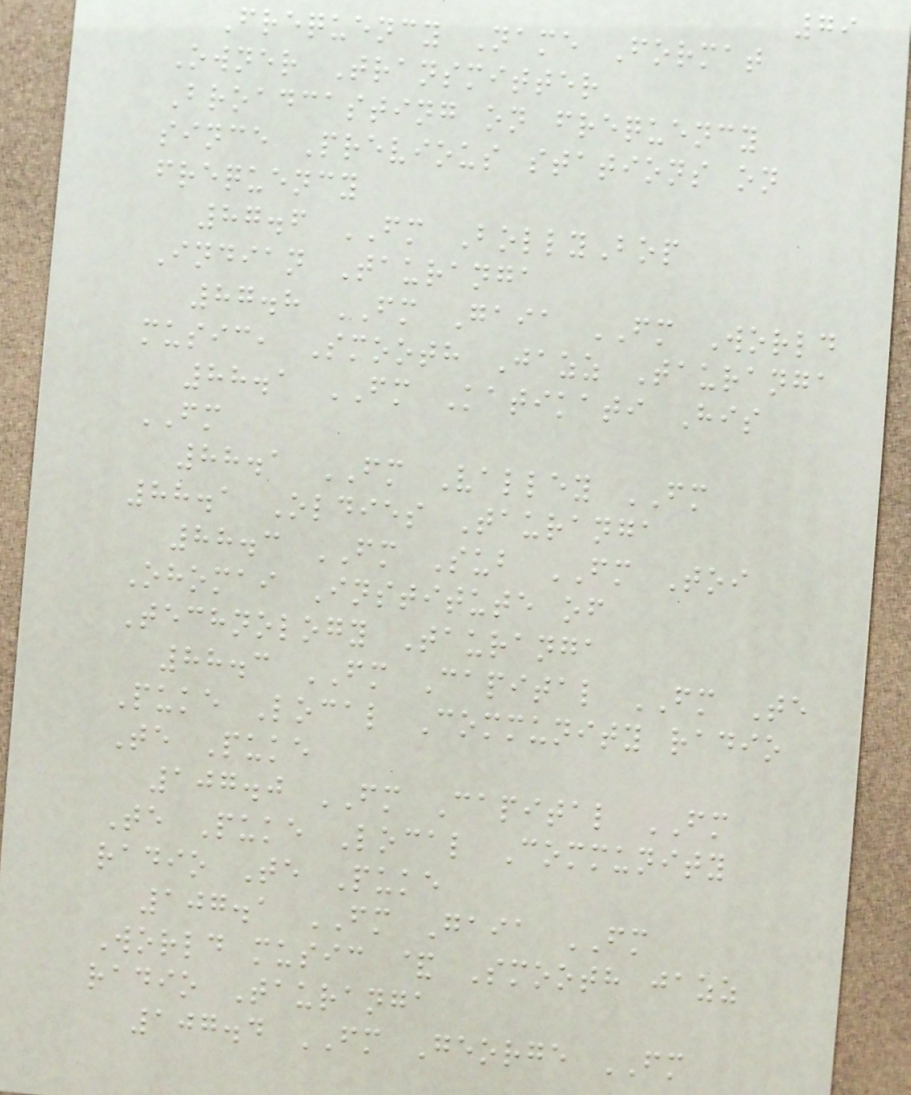79
Frequency Name Format
Owner Transmitter
Broadcasting on frequency
since Previous stations on
frequency
87.6 FM BollyBop
Indian Tauranga
87.8 FM Gaia FM World
music, Smooth Jazz Tauranga
88.1 FM Katikati His
FM
88.1 FM Valley FM
88.1 Oldies Tauranga
88.3 FM Sub FM Toi
Ohomai Institute of
Technology Tauranga
88.3 FM Capital FM Te
Puke Local Community radio
Te Puke
107.0 FM Capital FM
Te Puke Local Community
radio Te Puke
107.1 FM Gaia FM
World music & Smooth jazz
radio Tauranga
107.4 FM George FM
